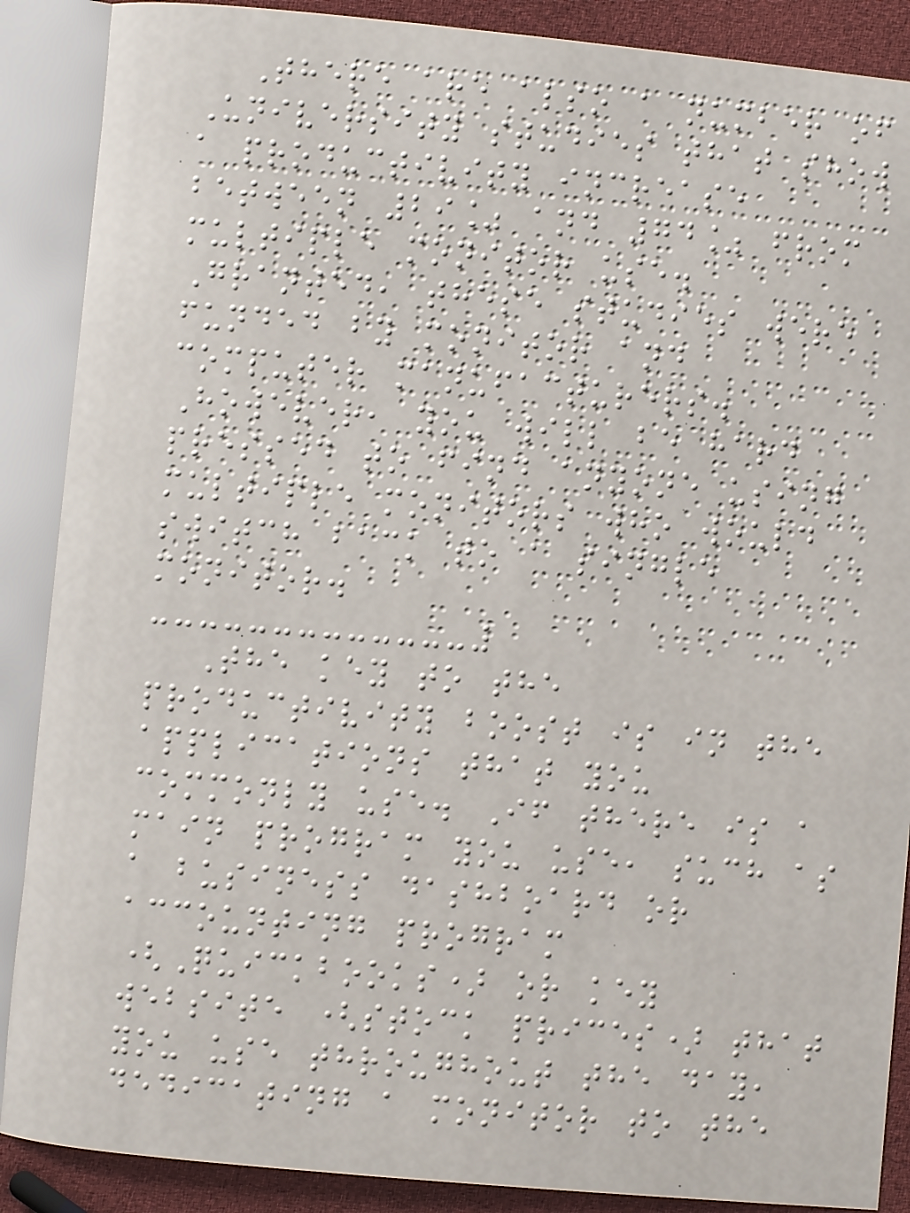There are also a number of
University studies that show
a productivity increase
between 29% and 74% from
multiple monitor use.
Granted, these studies were
funded by monitor and
computer manufacturers.
However, you will be hard
pressed to find anyone using
multiple monitors who would
switch back to a single
monitor.
The key to the
productivity boost is in the
applications that you
commonly use. If there is a
main program you use, such as
a business dashboard or
accounting program
(Quickbooks) or key
website (stock prices) that
you use throughout the day,
dedicating a monitor to the
